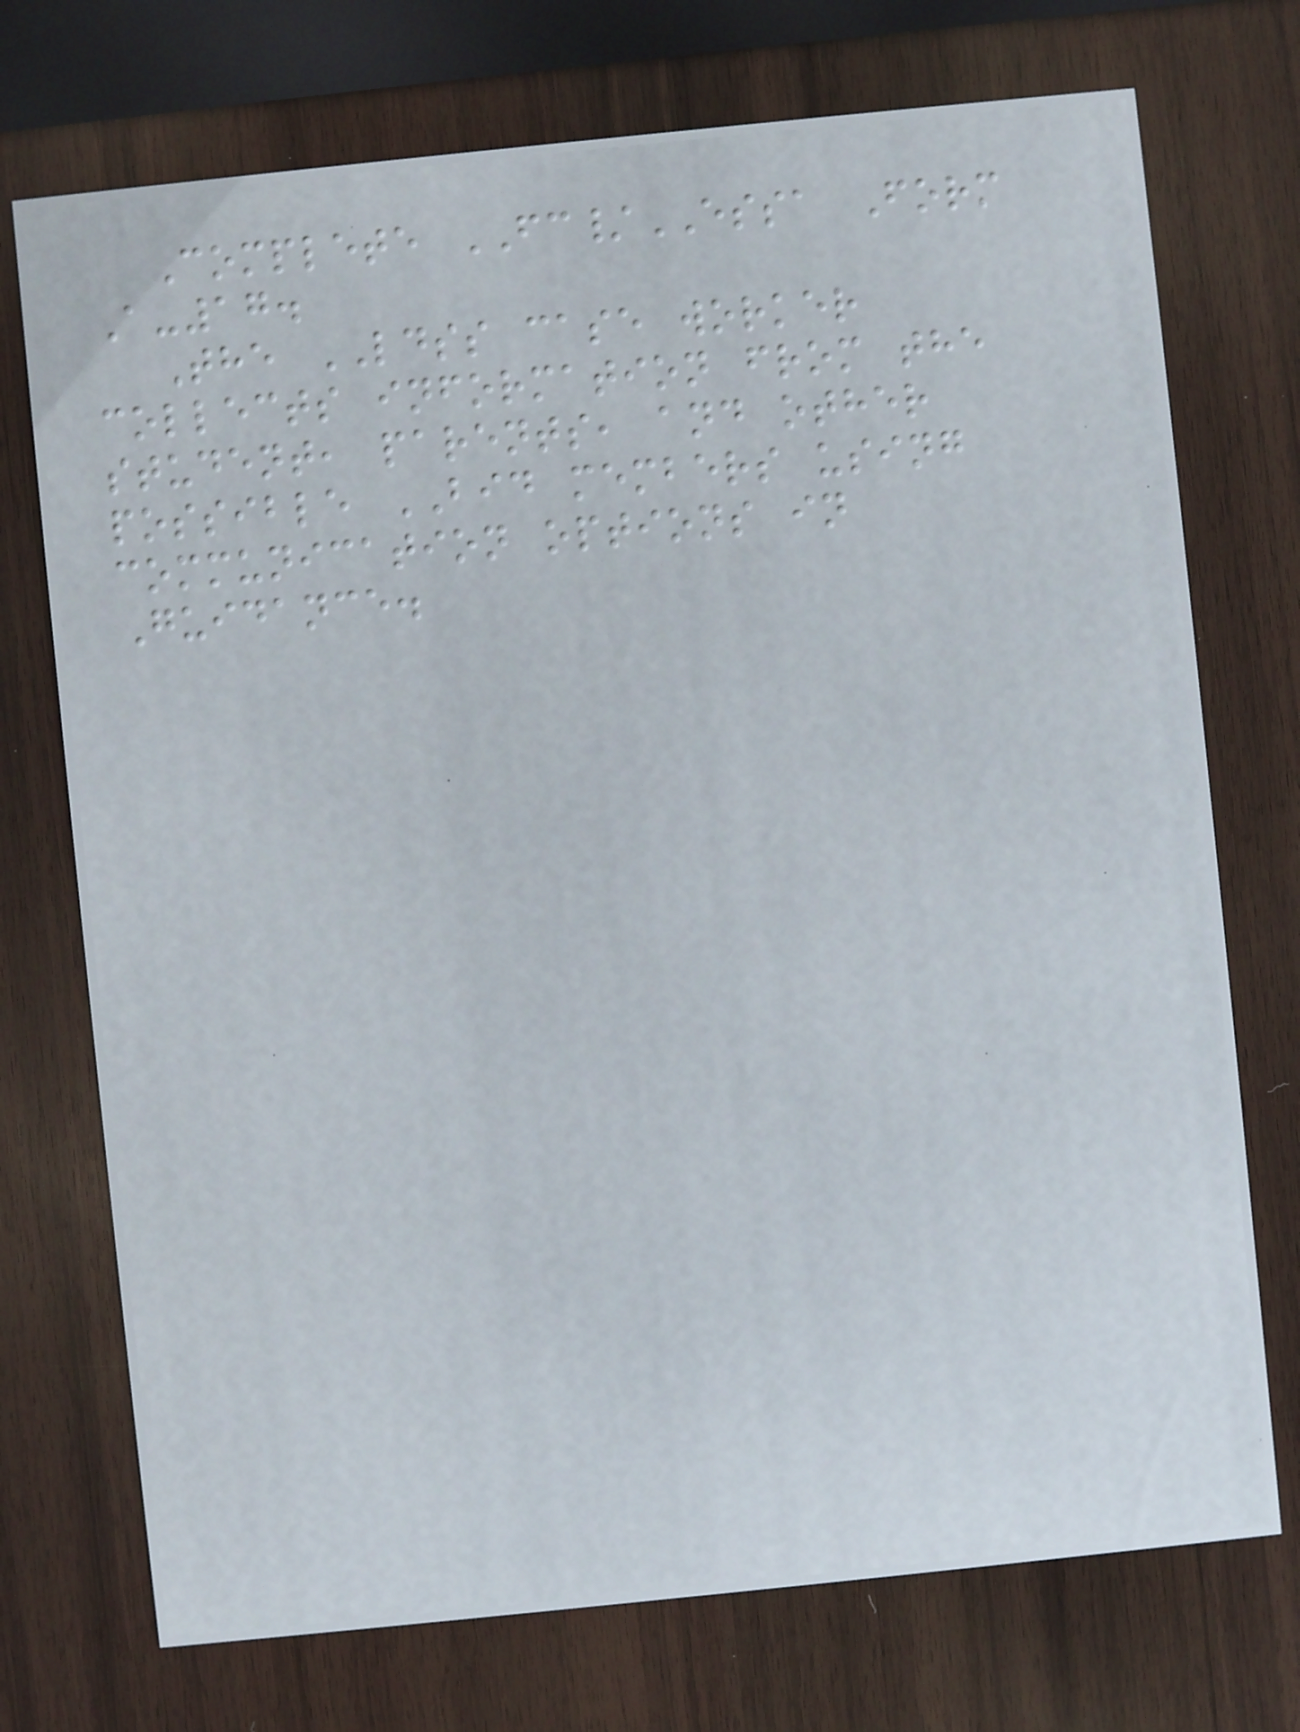Complete FC/ESSA Form
A-17.
The LDSS case worker
collects information from the
student, parents, and other
possible BID members using
communication options in
Guidance.
